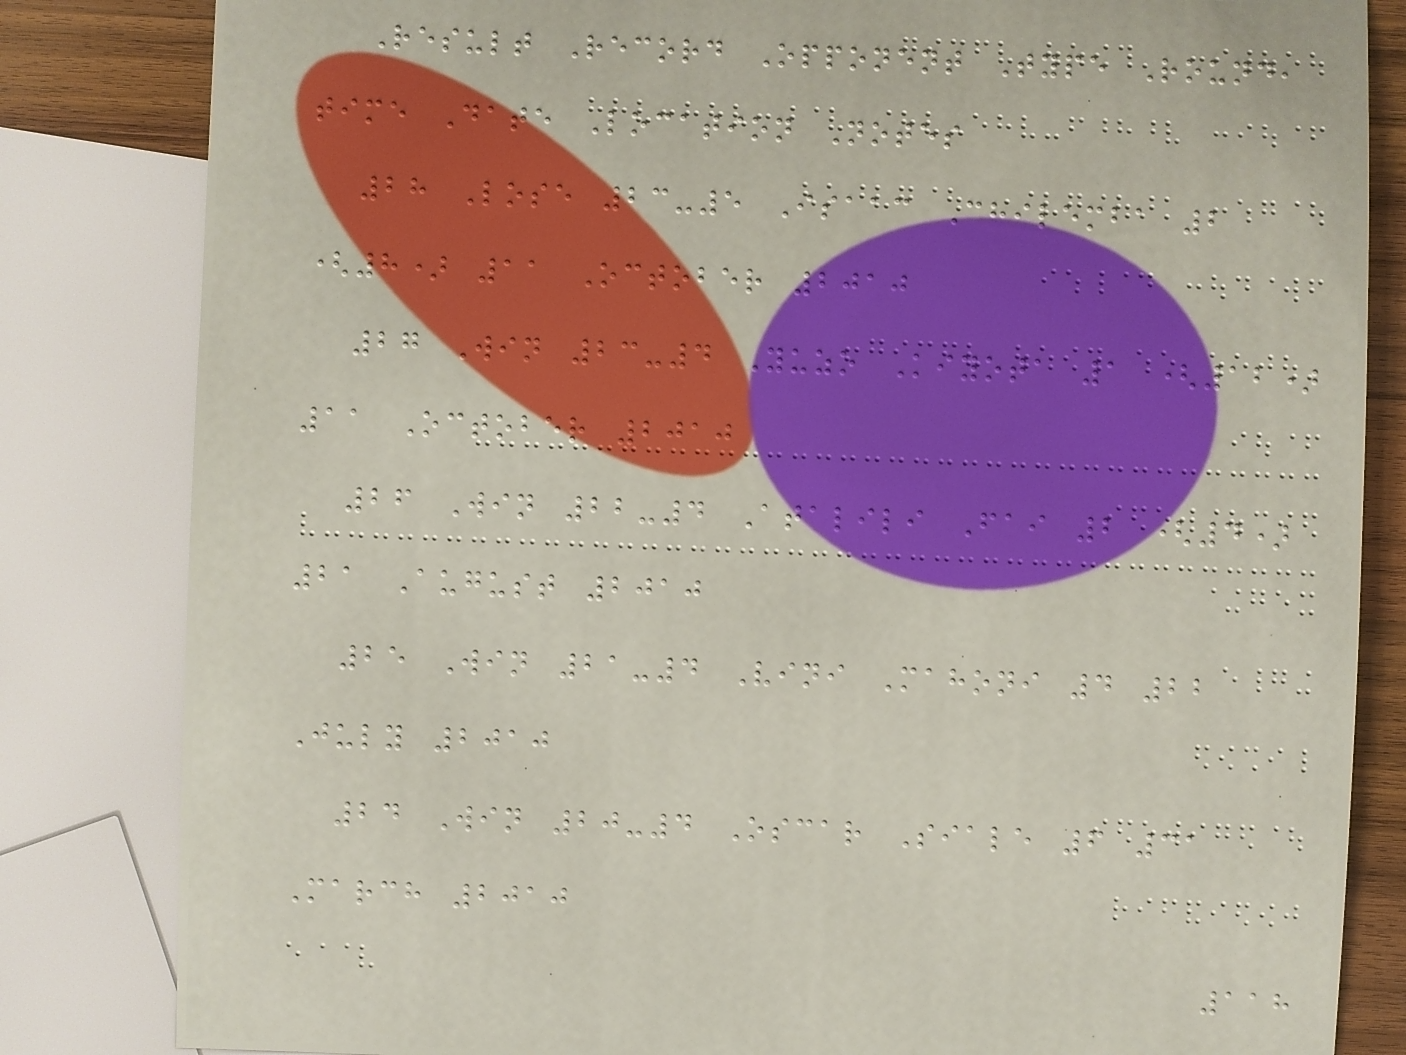Result Record Opponent Type Round,
time Date Location Notes
28 Lose 23-5 Isaac Chilemba 2
(8) 11 October 2010
27 Win 23-4 Yuzo Kiyota 1 (12)
11 October 2010
26 Win 22-4 Atalili Fai 2 (4)
21 August 2010
25 Win 21-4 Vini Mahoni 4 22
July 2010
24 Win 20-4 Oscar Siale 6 31
March 2010
118
